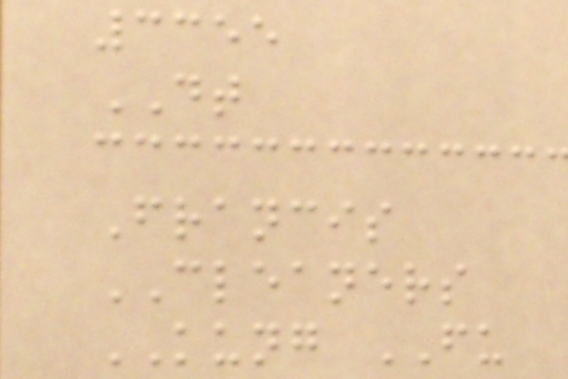3355
DT
Francis
CLEANERS
KUNG FU
